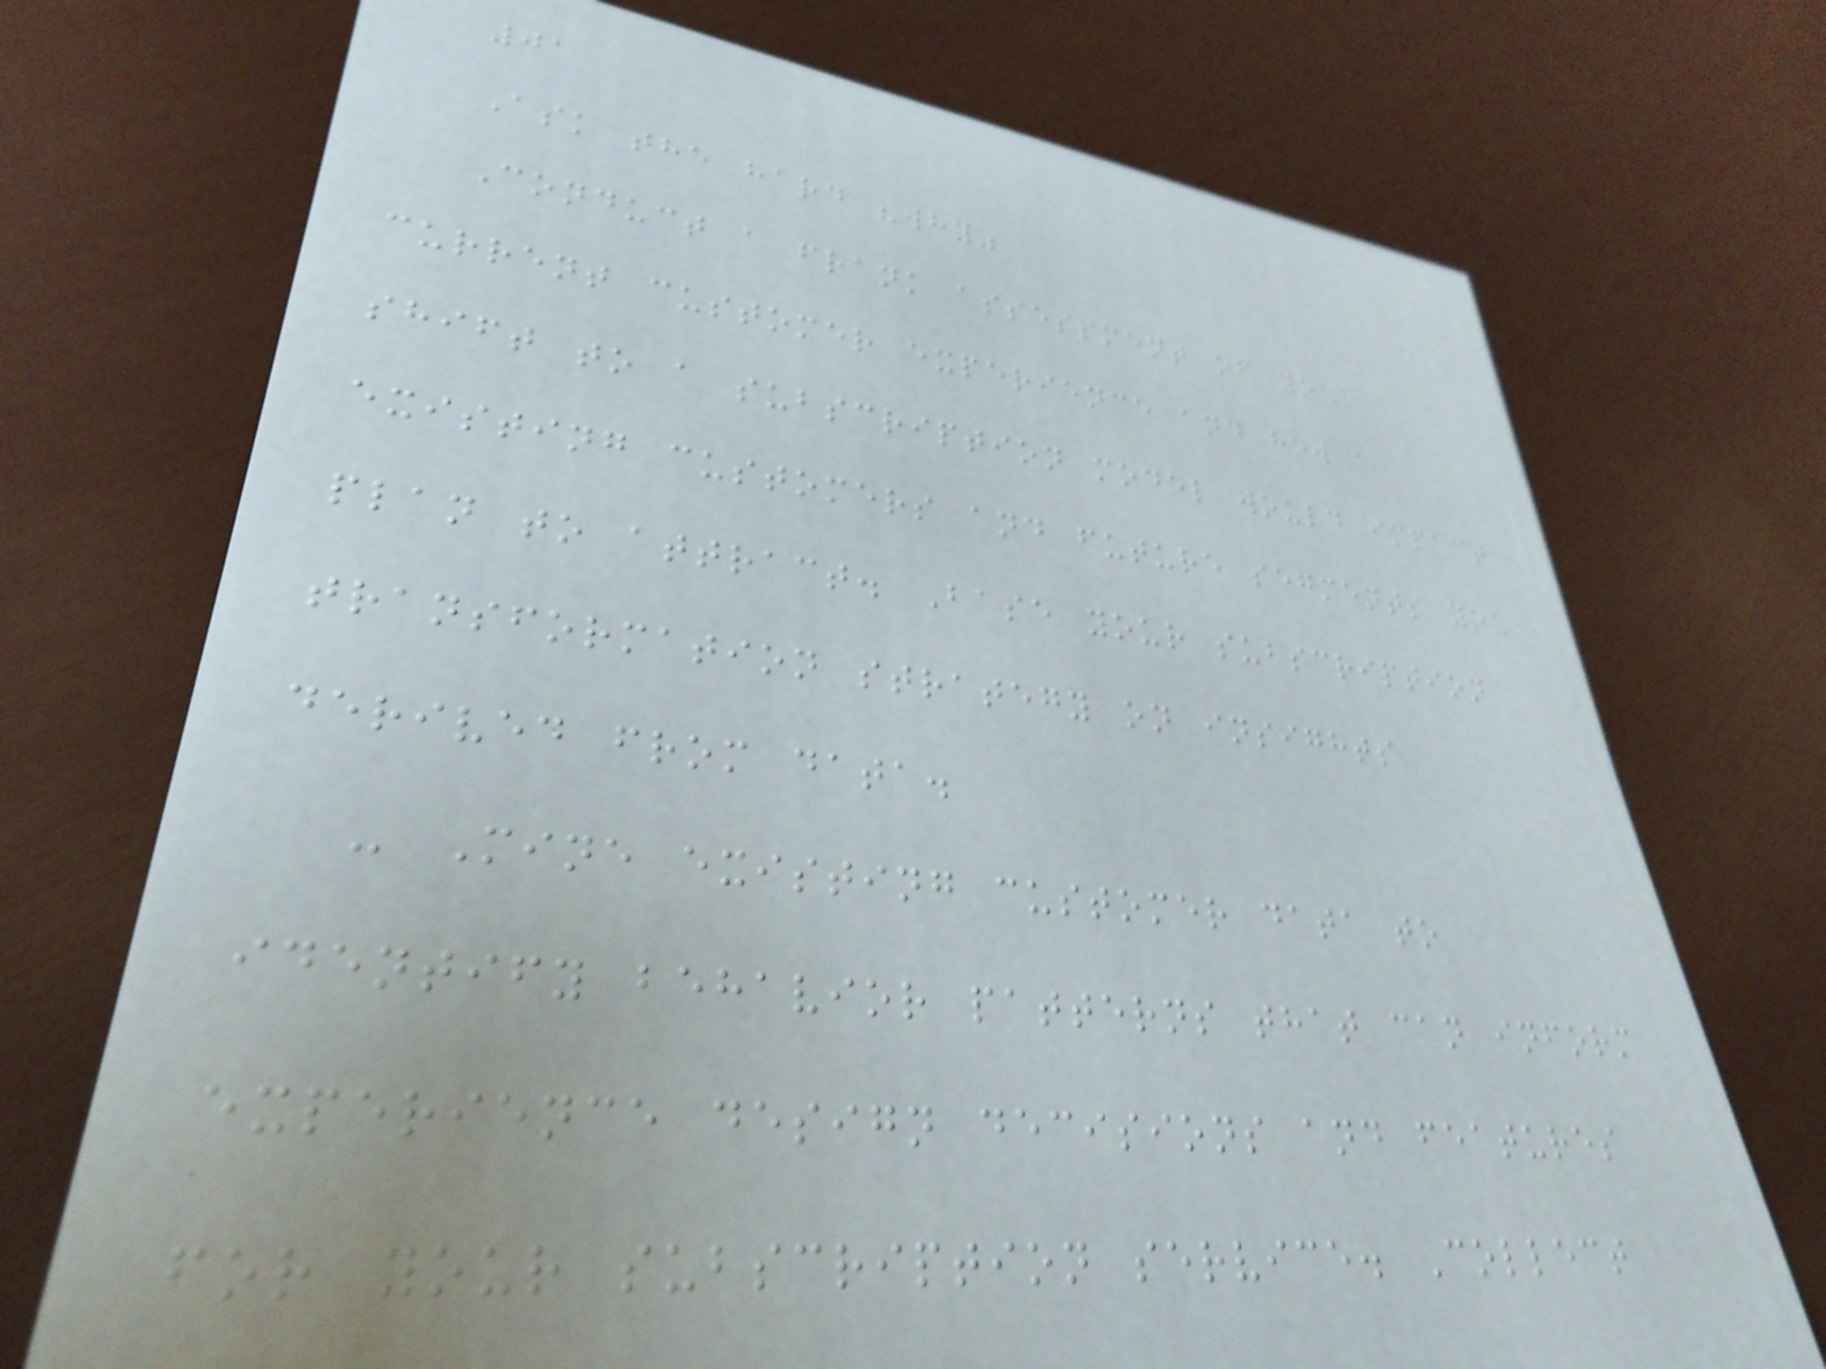01
Ask the hard "why"
Conduct a frank assessment of your
current customer experience and how a
shift to a subscription model would impact
existing customers and future segments you
plan to attract. Base your subscription
transformation strategy on insights
derived from data.
- Mine existing customer data to
identify behavior patterns that can inform
experience design decisions and features
for your subscription service. Collect
